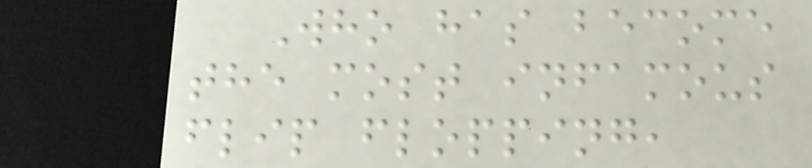Who has become
the most infamous
flip flopping,
